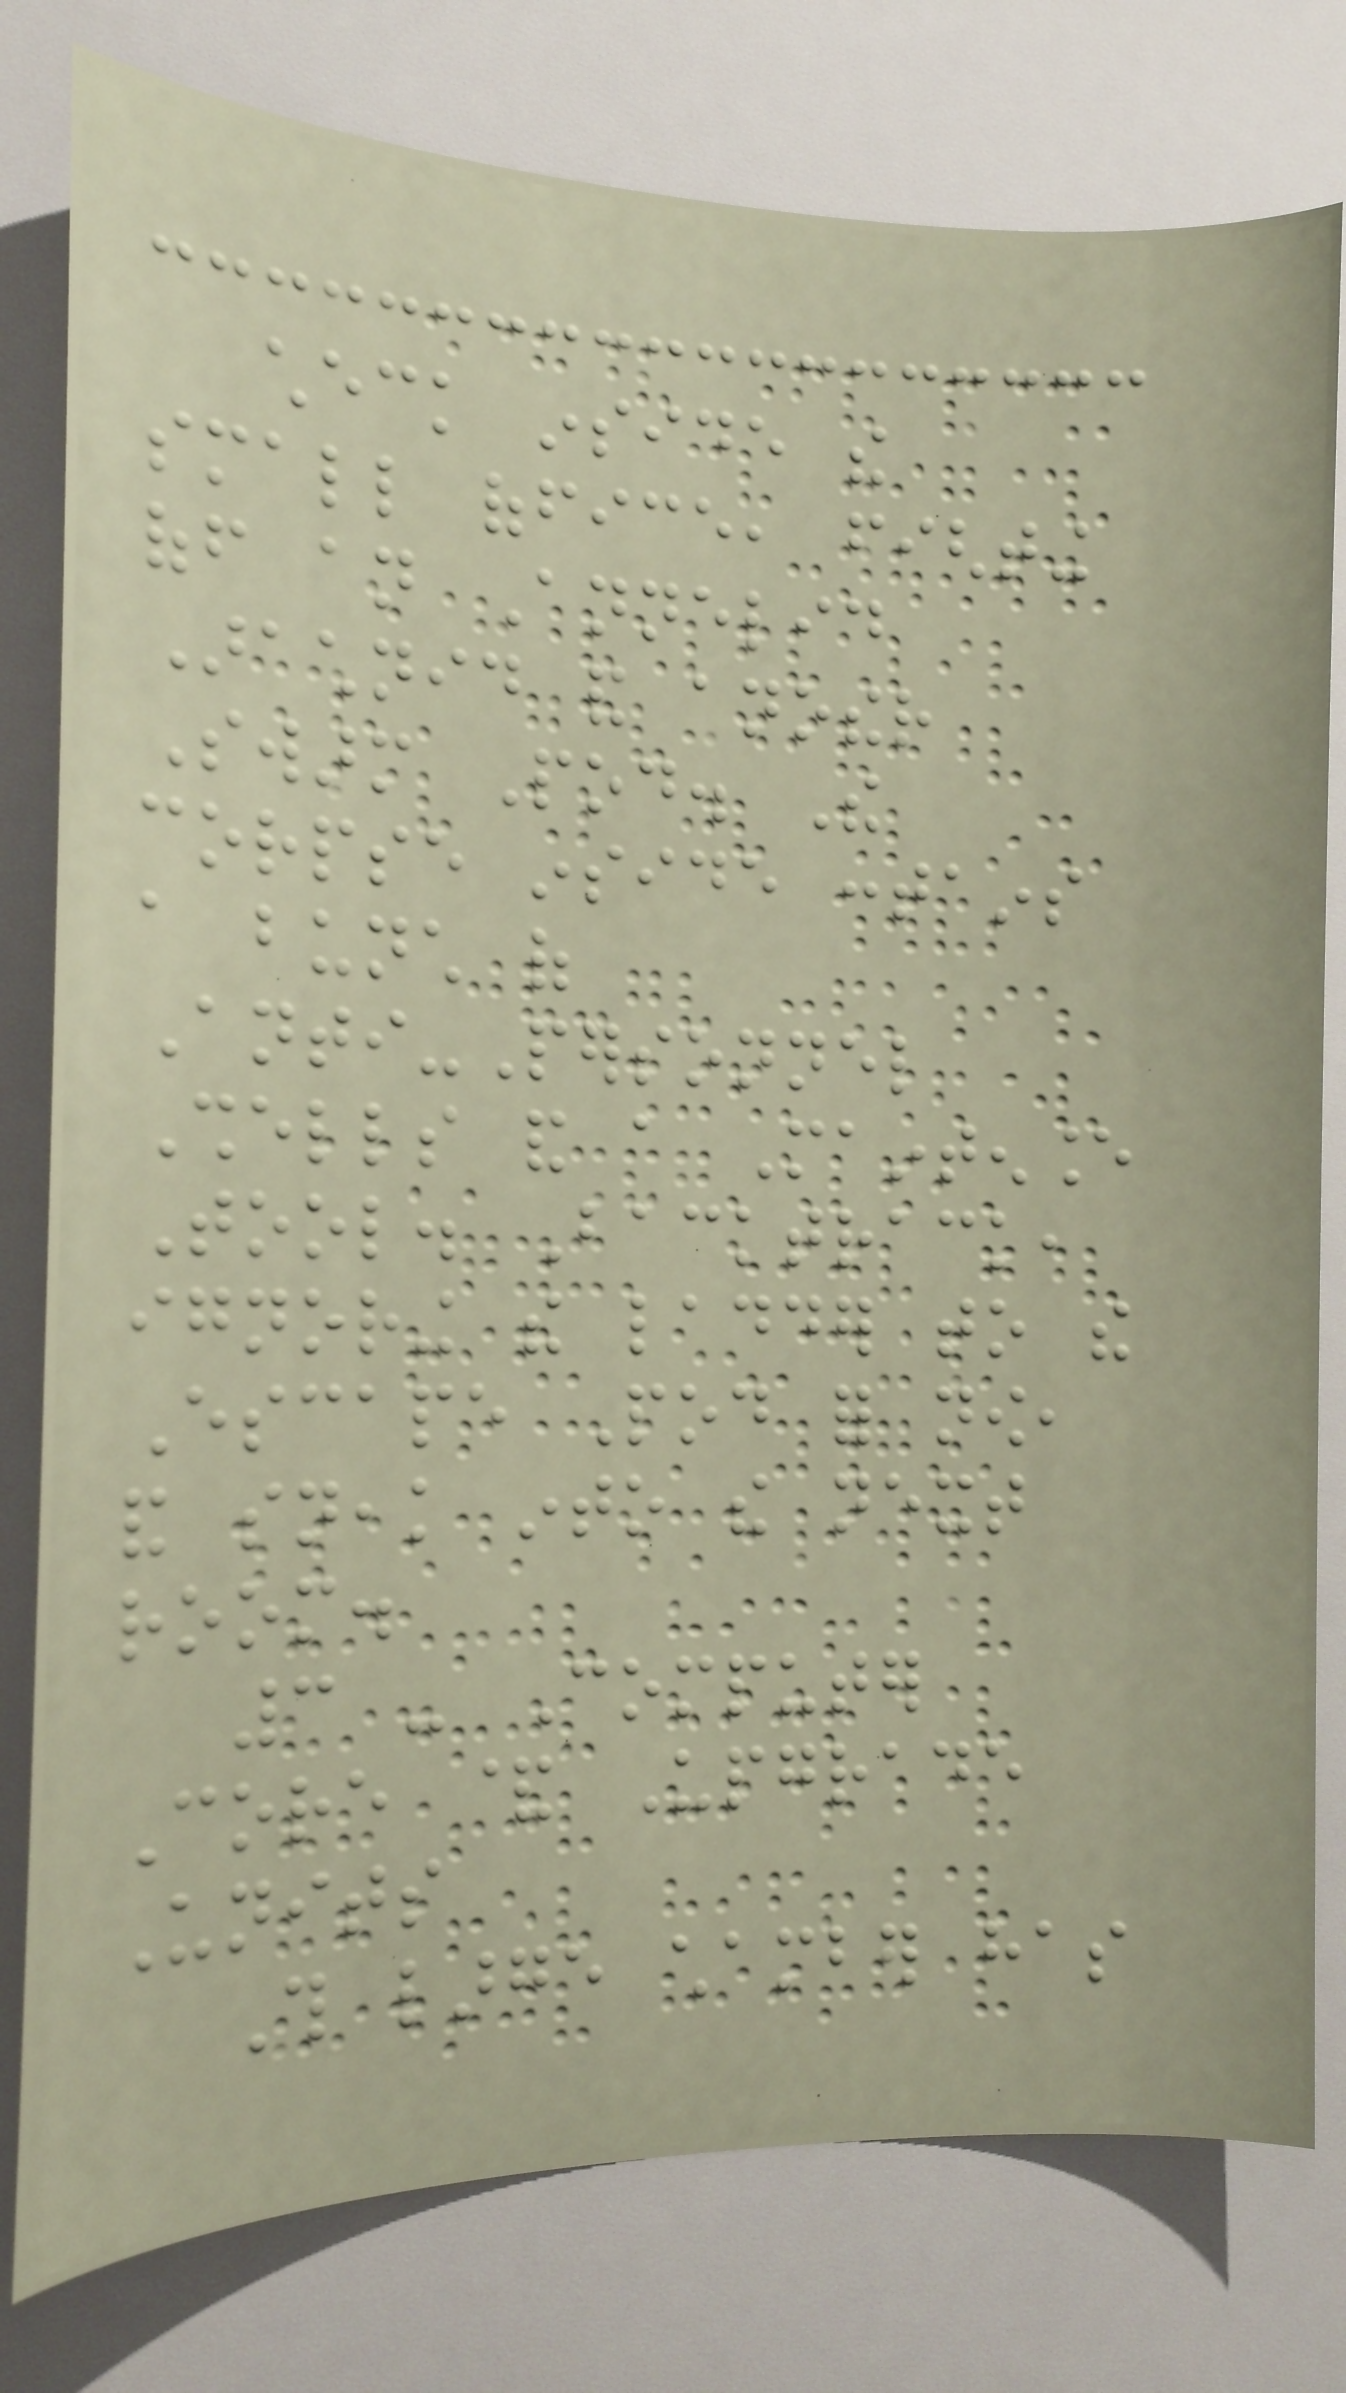check inside the
small office, fighting
off an Annelid
Arachnid and another
Swarm Pod. The
corpse inside contains
a bunch of
Anti-Personnel
Shells and a Maintenance
Tool. Backtrack,
ignoring the ladder to the
Escape Pod for now,
and sneak into the next
room.
3 - Computer
Core & Upgrade
Units
This large chamber has
